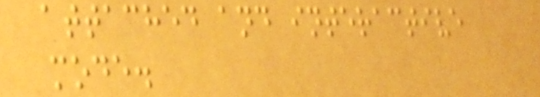attached and interactive
mode.
